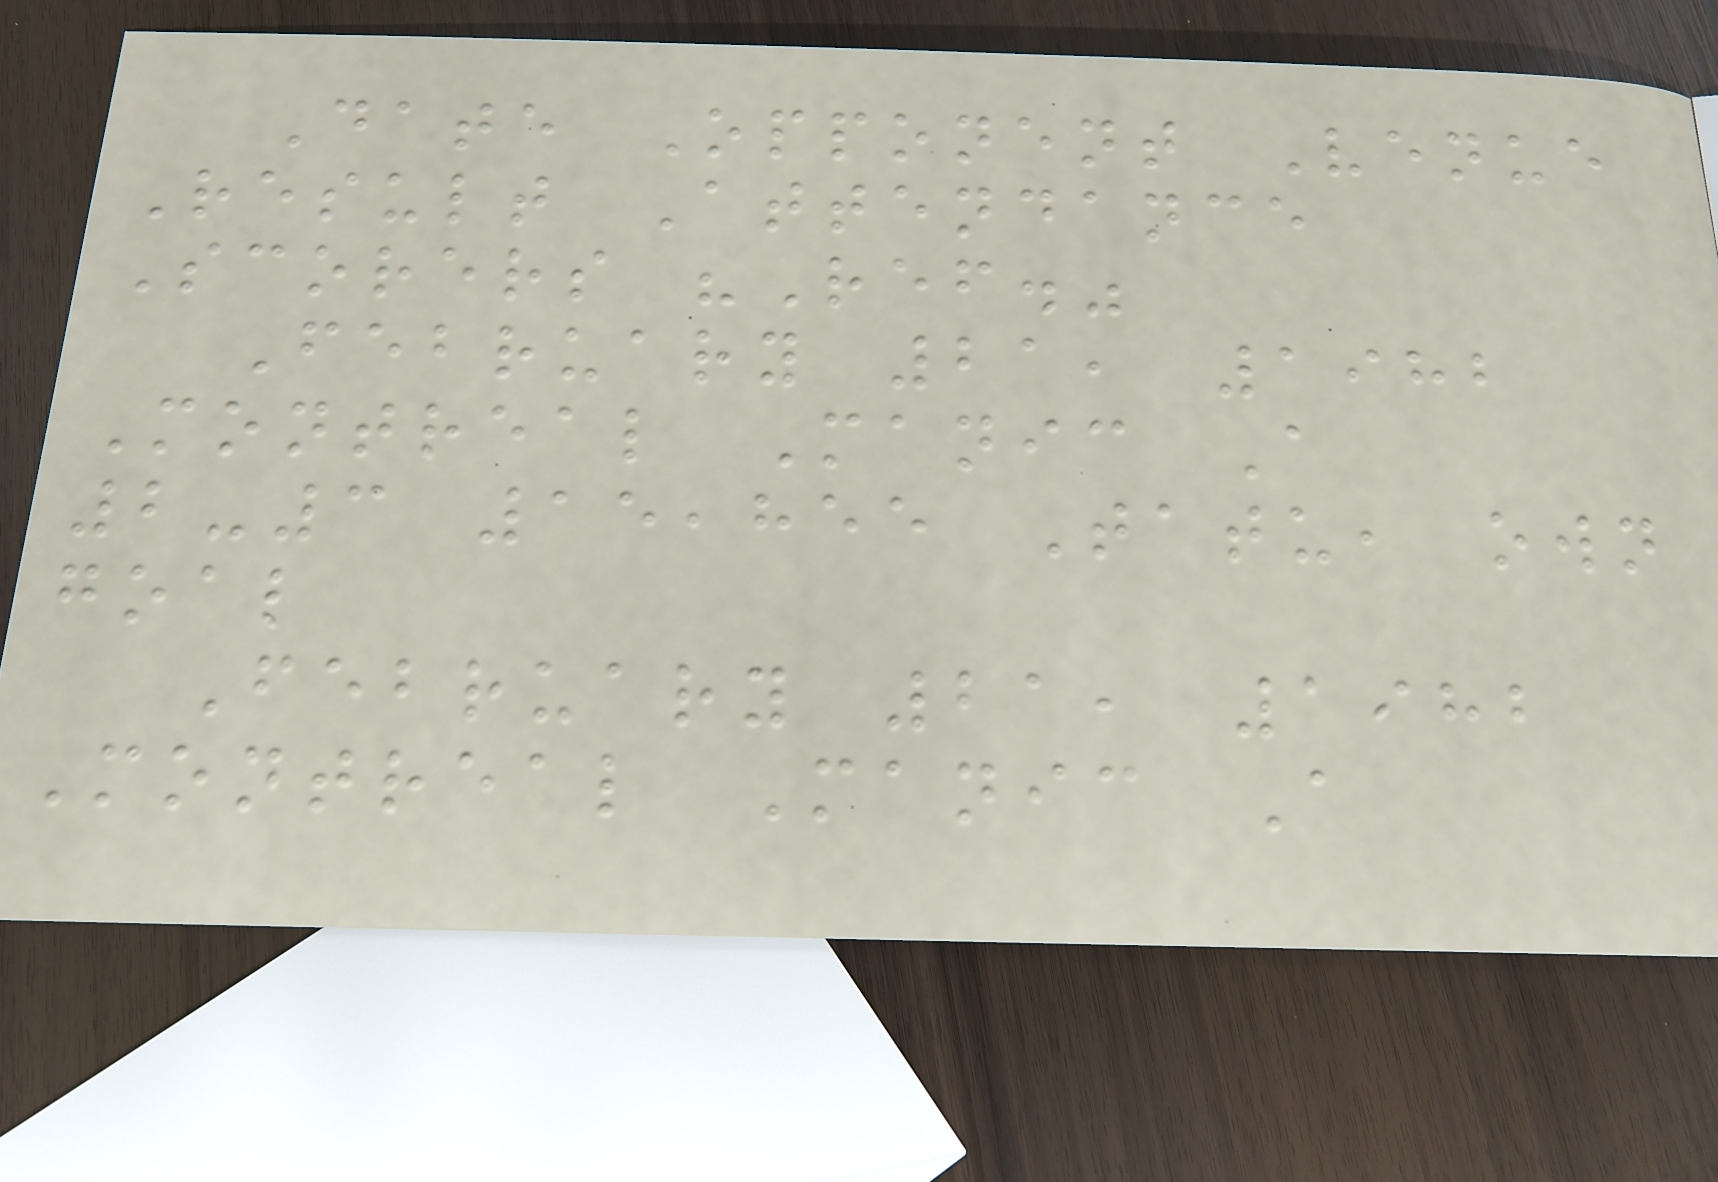Date Opponent Venue
Result Attendance
Scorers "Ref."
February 21, 1982
Montreal Manic A
2-3 15,855 Tatu, own
goal
February 21, 1982
Montreal Manic A
